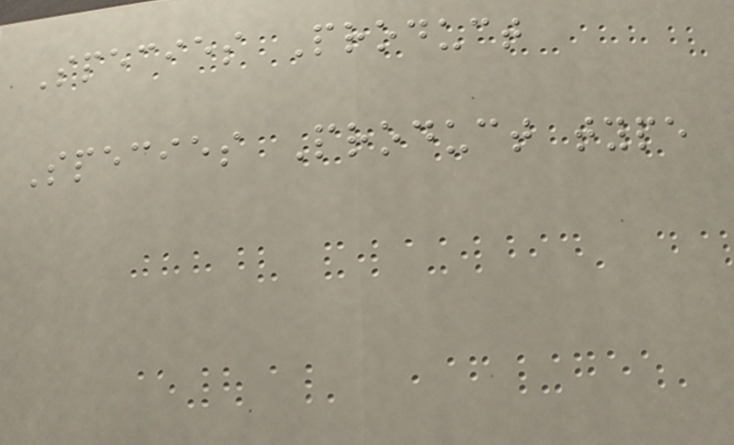Species Product
Species Product type
